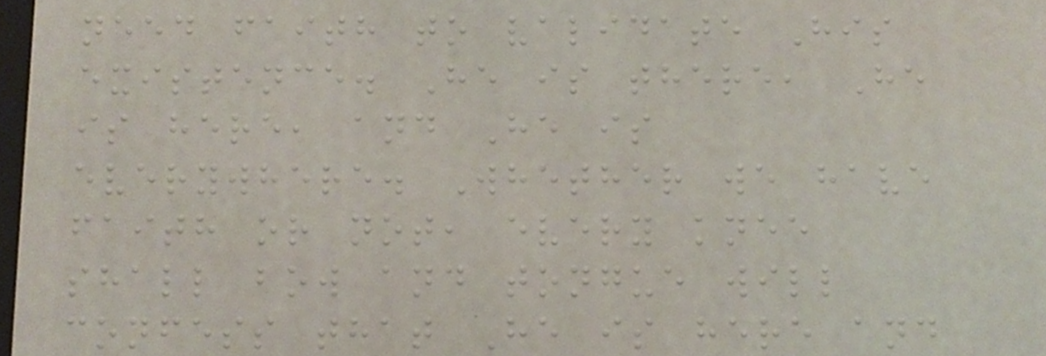need faith to validate His
existence. He is there, He
is here, and He is
everywhere. Whether we have
faith or not, every knee
shall bow and tongue will
confess that He is here and
